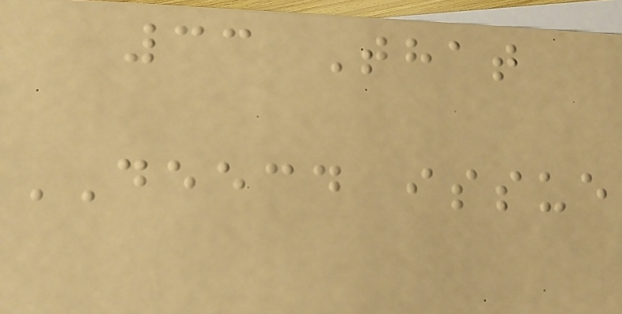33 That
DEECD issue
